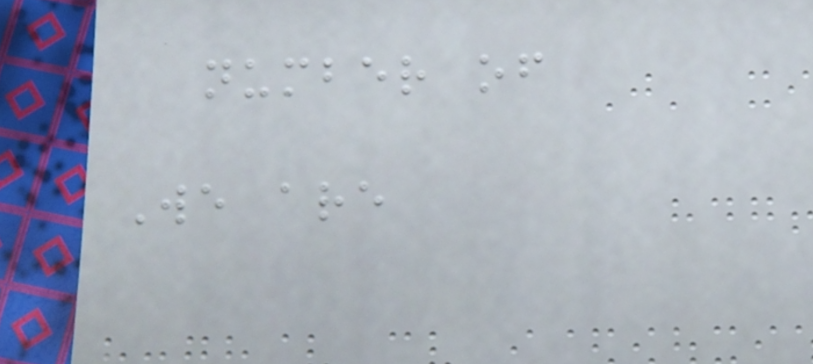number of
We are
